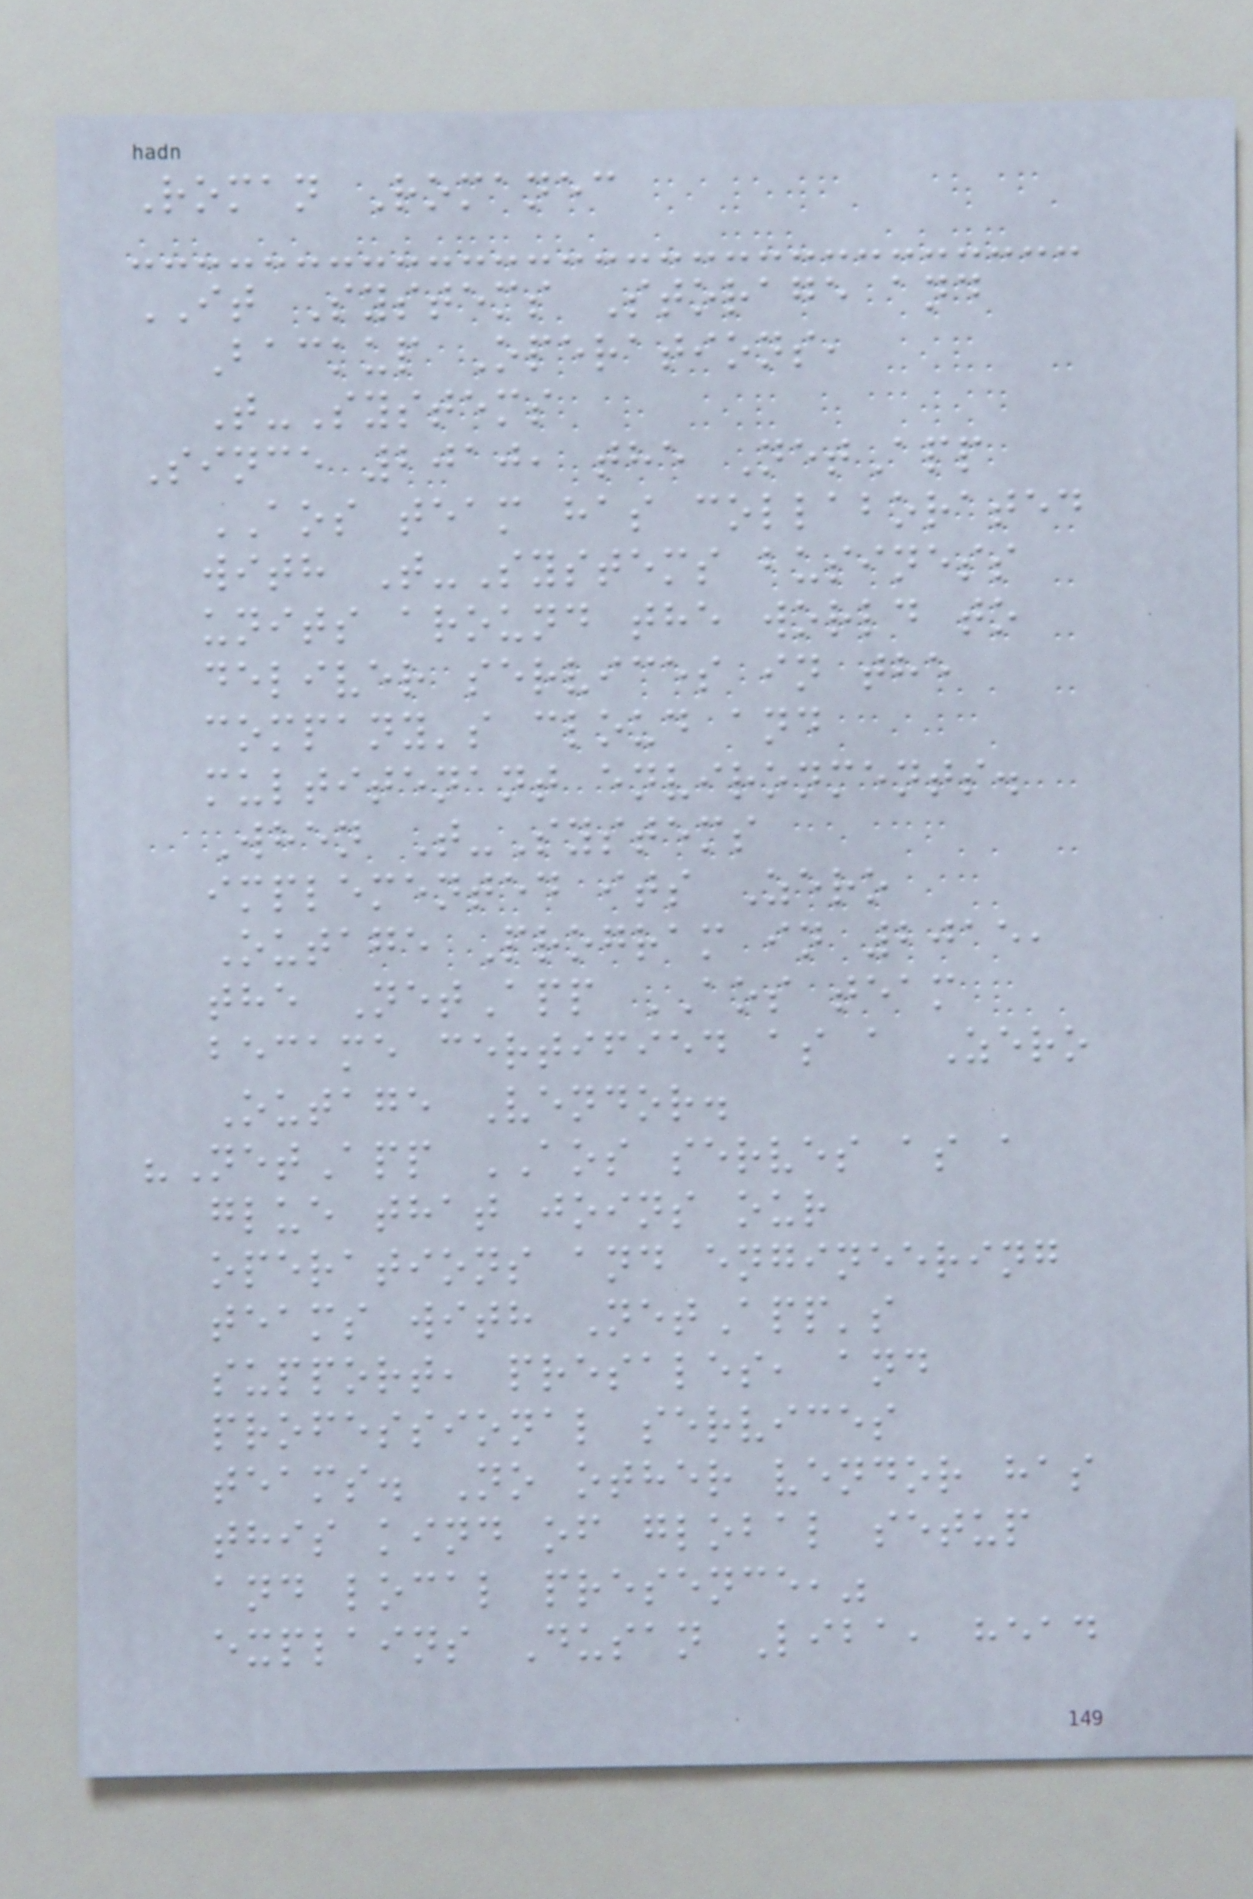Roman Romanec
IT Systems Storage and
Backup Operations,
T-Systems
Since 2010, the NetApp
AOS team has collaborated
with T-Systems business
units around the world to
deliver services in the
company's cloud and
multitenant environments.
When T-Systems
implemented its Zero
Outage Program in 2015,
the NetApp AOS team
became certified as a Zero
Outage Vendor.
"NetApp AOS serves as a
glue that joins our
operations and engineering
teams with NetApp's
support, presales, and
professional services
teams. No other vendor has
this kind of global setup
and local presence,"
explains Dusan Liba, head
